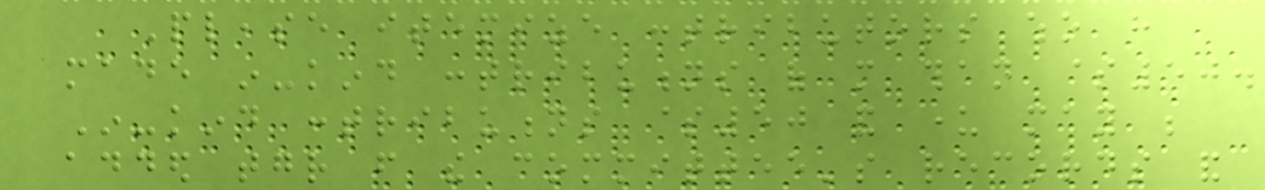Please itemize contributors who have
made in-kind contributions of more than $50.
In-kind contributions $50 and under may be
added together from the committee's records and
